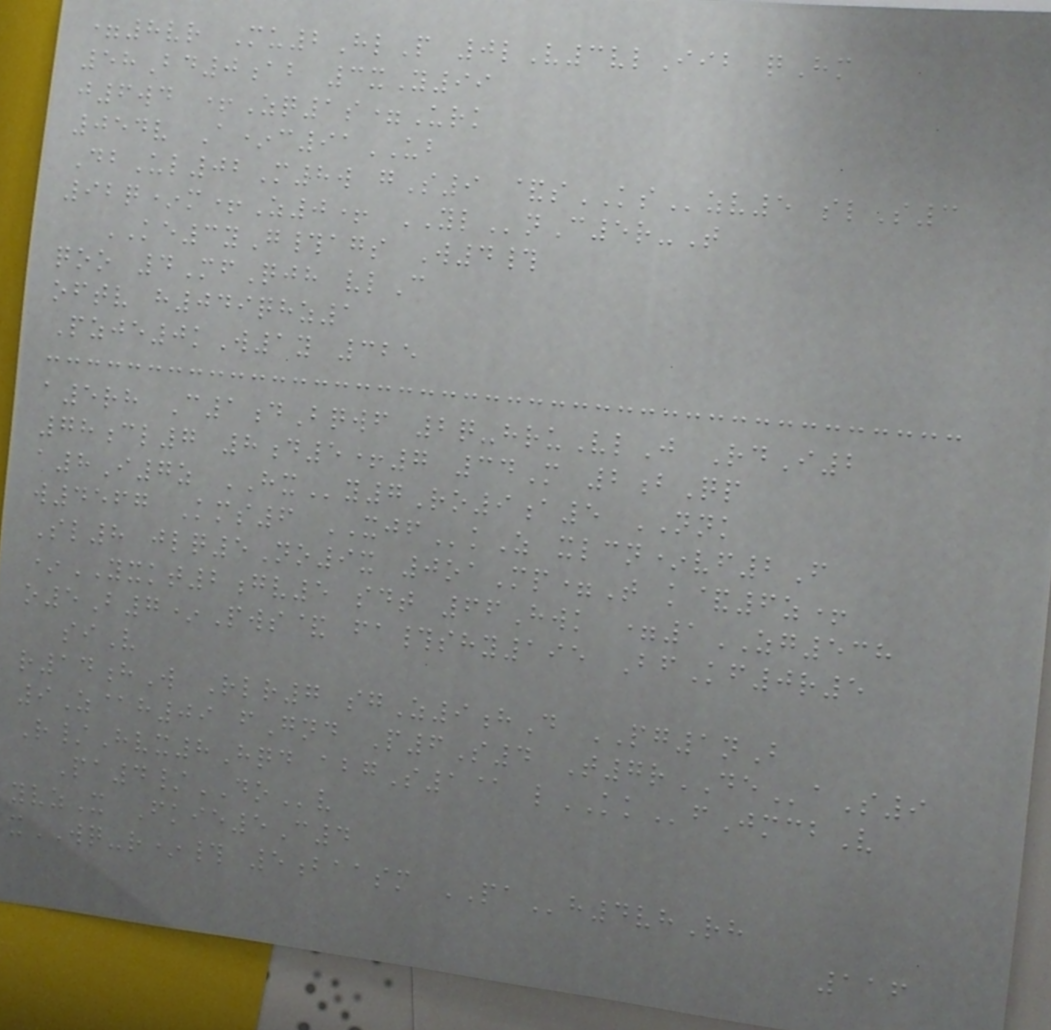=8vr Mu2HlP 0lV3vlIib qHm
58Bd0ab 3xY99
j6wd +Zq1s=Urk
054v A*c91UB
DbUl02M8w gS9 &sKSzv5 slS3
92q*m+Z0+ YLnC5r-T
KE3yG#ags W4#
qoo 4MfQjh vlC
oftv h049qhz1
Pzje0kW1y 325
a5rh C1dBqwf 2q-hruVlJ RdI2
78cl7 8d5+7 34M 2bQp
a8I7z HXy7Ro9a5 NNK
w4567 Kms6 XJFkZ xlcn*vf2F
Sl8 jlq5No9x 0oaMp=T k&6z+
*YXKT2gv5 sdt 66Hwk =1ZG538
o5B7*Pws& fa#shy195 BfKf0r5
siV
r14hW Rlr7 sgZ9hD PG1nB
9Z@h09 fGnd P6S4 T7rDEaS9
R/Hvx8Hqd abgS1@ lKKfJmcbV
Pa4/DOv
yvzX Fkie5C4
xWQ-r*# 5baasm PAh4vhRh
116
